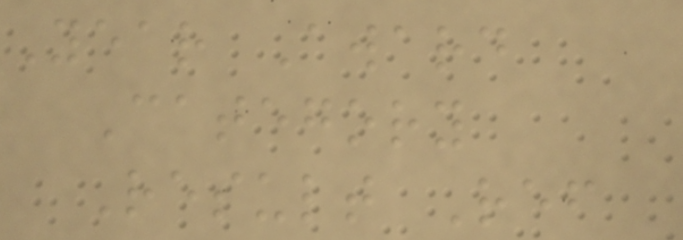Year Award
Category
Result Ref
